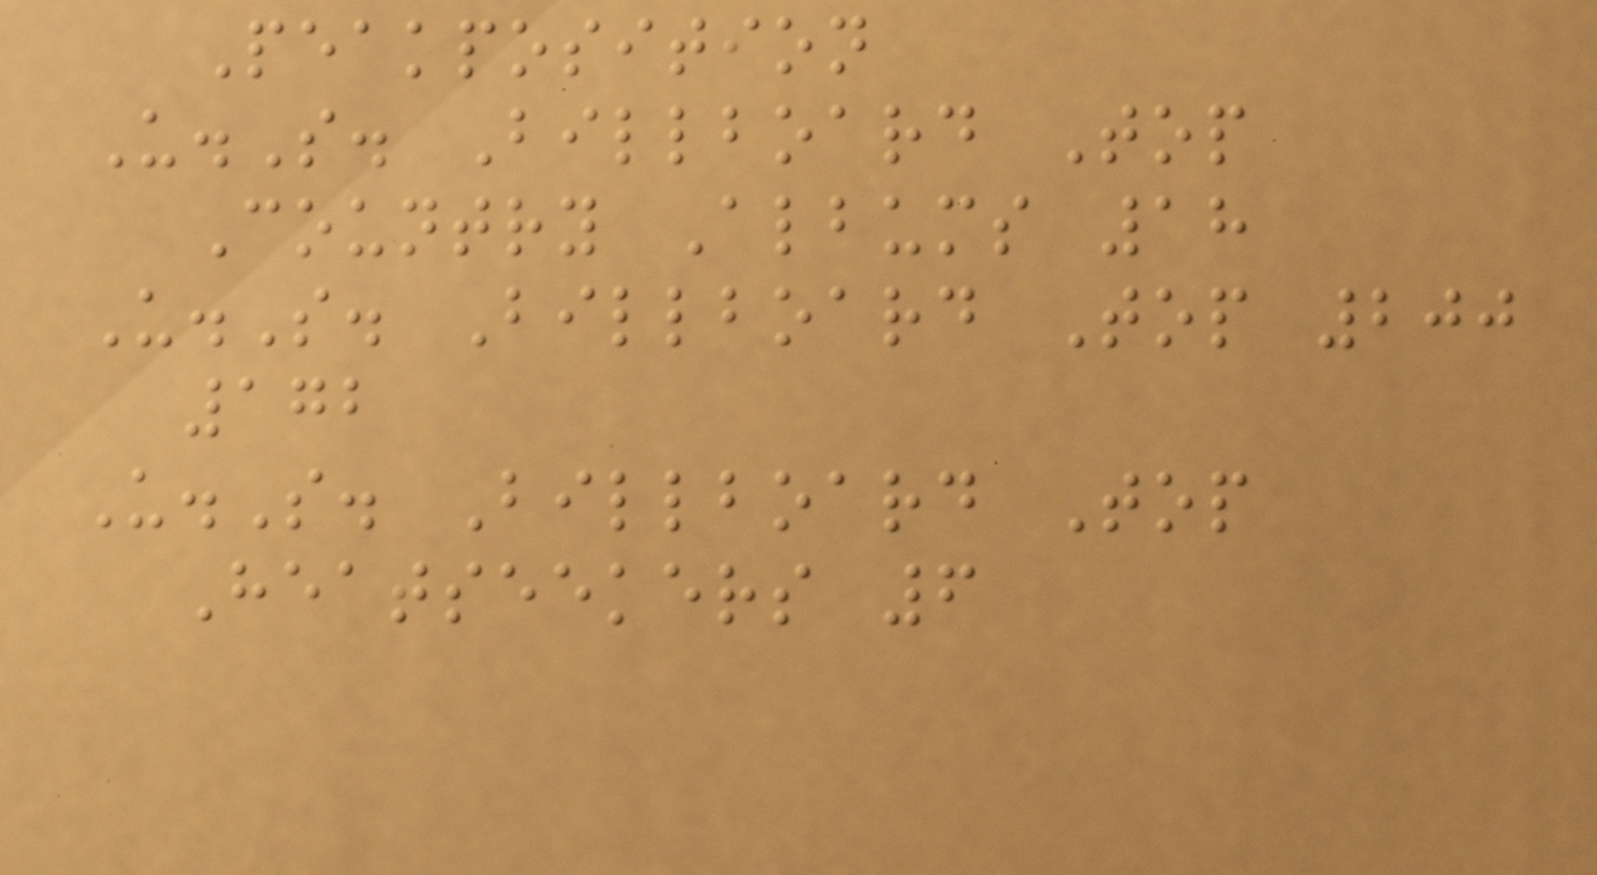Peakposition
U.S. Billboard Top
Country Albums 18
U.S. Billboard Top 200
172
U.S. Billboard Top
Heatseekers 6
